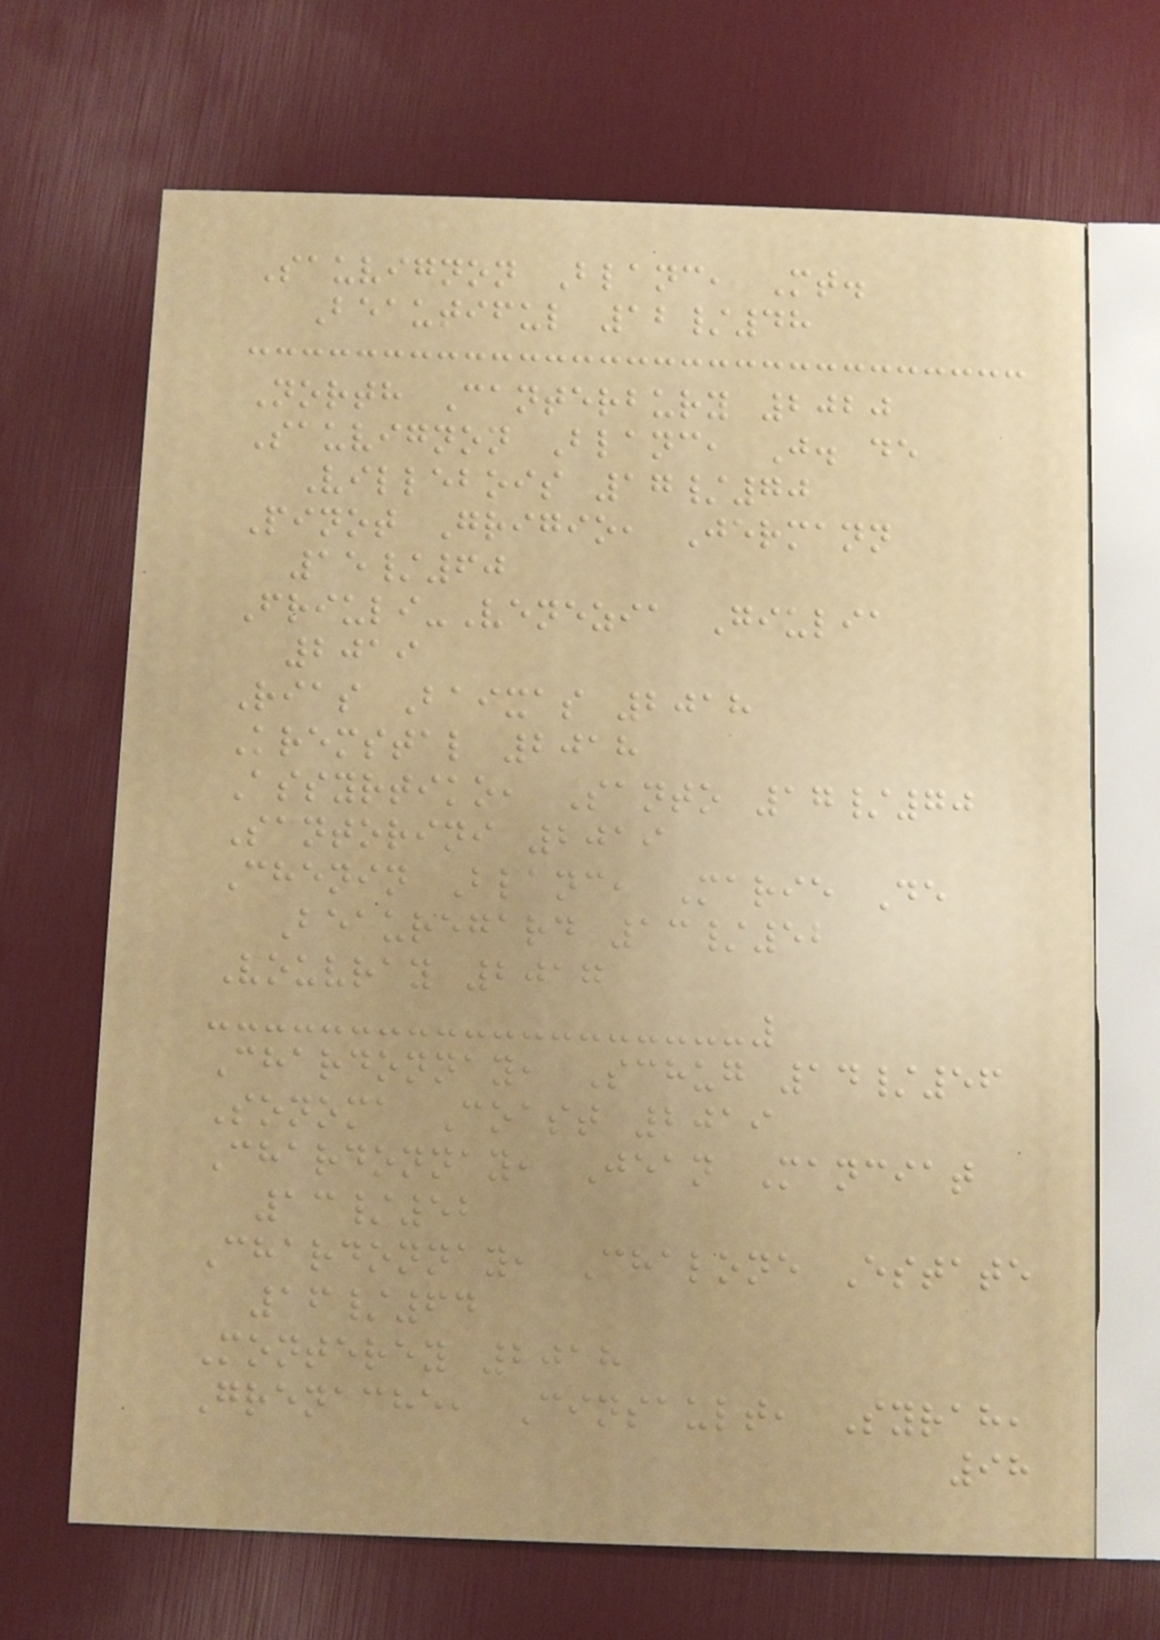Sauvignon Blanc, Mt.
Beautiful 12/48
North Canterbury 2020
Sauvignon Blanc, J. de
Villebois 17/70
Pinot Grigio, Jermann
15/60
Friuli-Venezia Giulia
2019
Rias Baixas 2018
Kremstal 2018
Assyrtiko, Santo 17/70
Santorini 2019
Chenin Blanc, Marie De
Beauregard 13/52
Vouvray 2017
Chardonnay, Schug 14/56
Sonoma Coast 2019
Chardonnay, Jean Manciat
13/52
Chardonnay, Chalone Estate
16/64
Monterey 2018
Grenache, Cinsault, Syrah,
98
